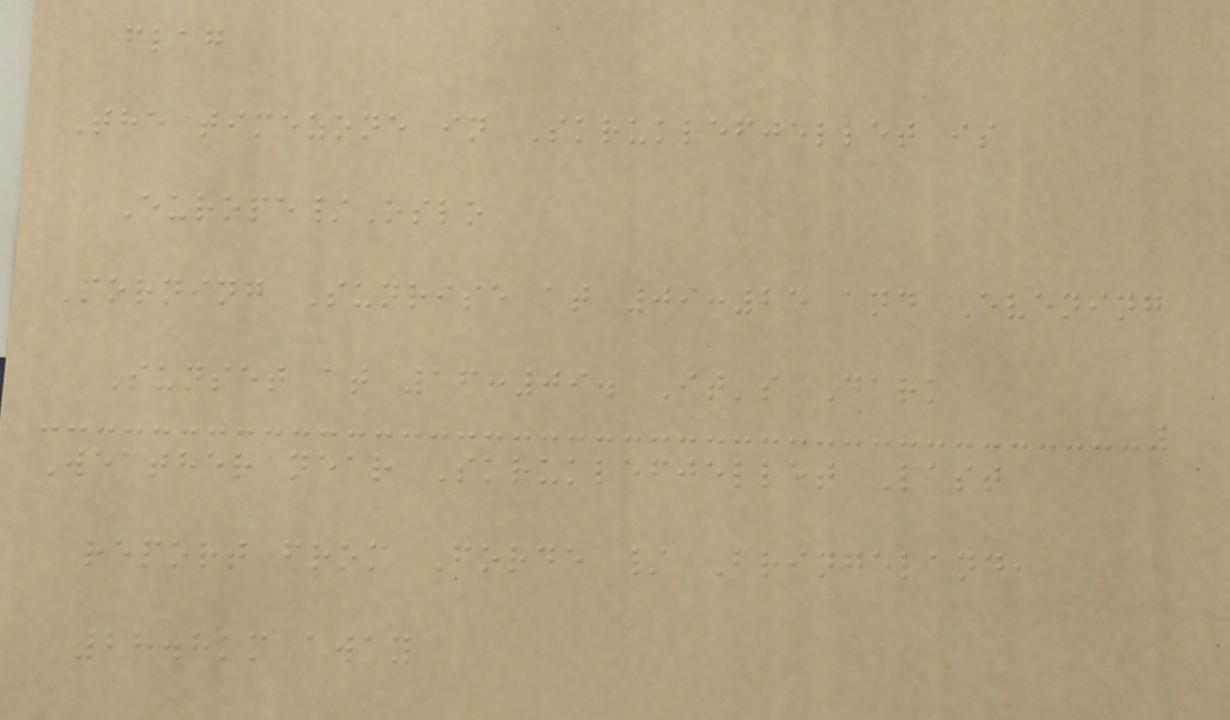flag
The timezone in Skruklefjellet is
Europe/Oslo
Morning Sunrise at 09:25 and Evening
Sunset at 16:09. It's Dark
Weather near Skruklefjellet Last
report from Forde / Bringeland,
28.8km away
